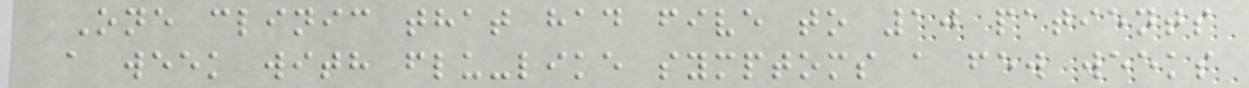One clinic that had five to 10 patients
a week with flu-like symptoms a few weeks
